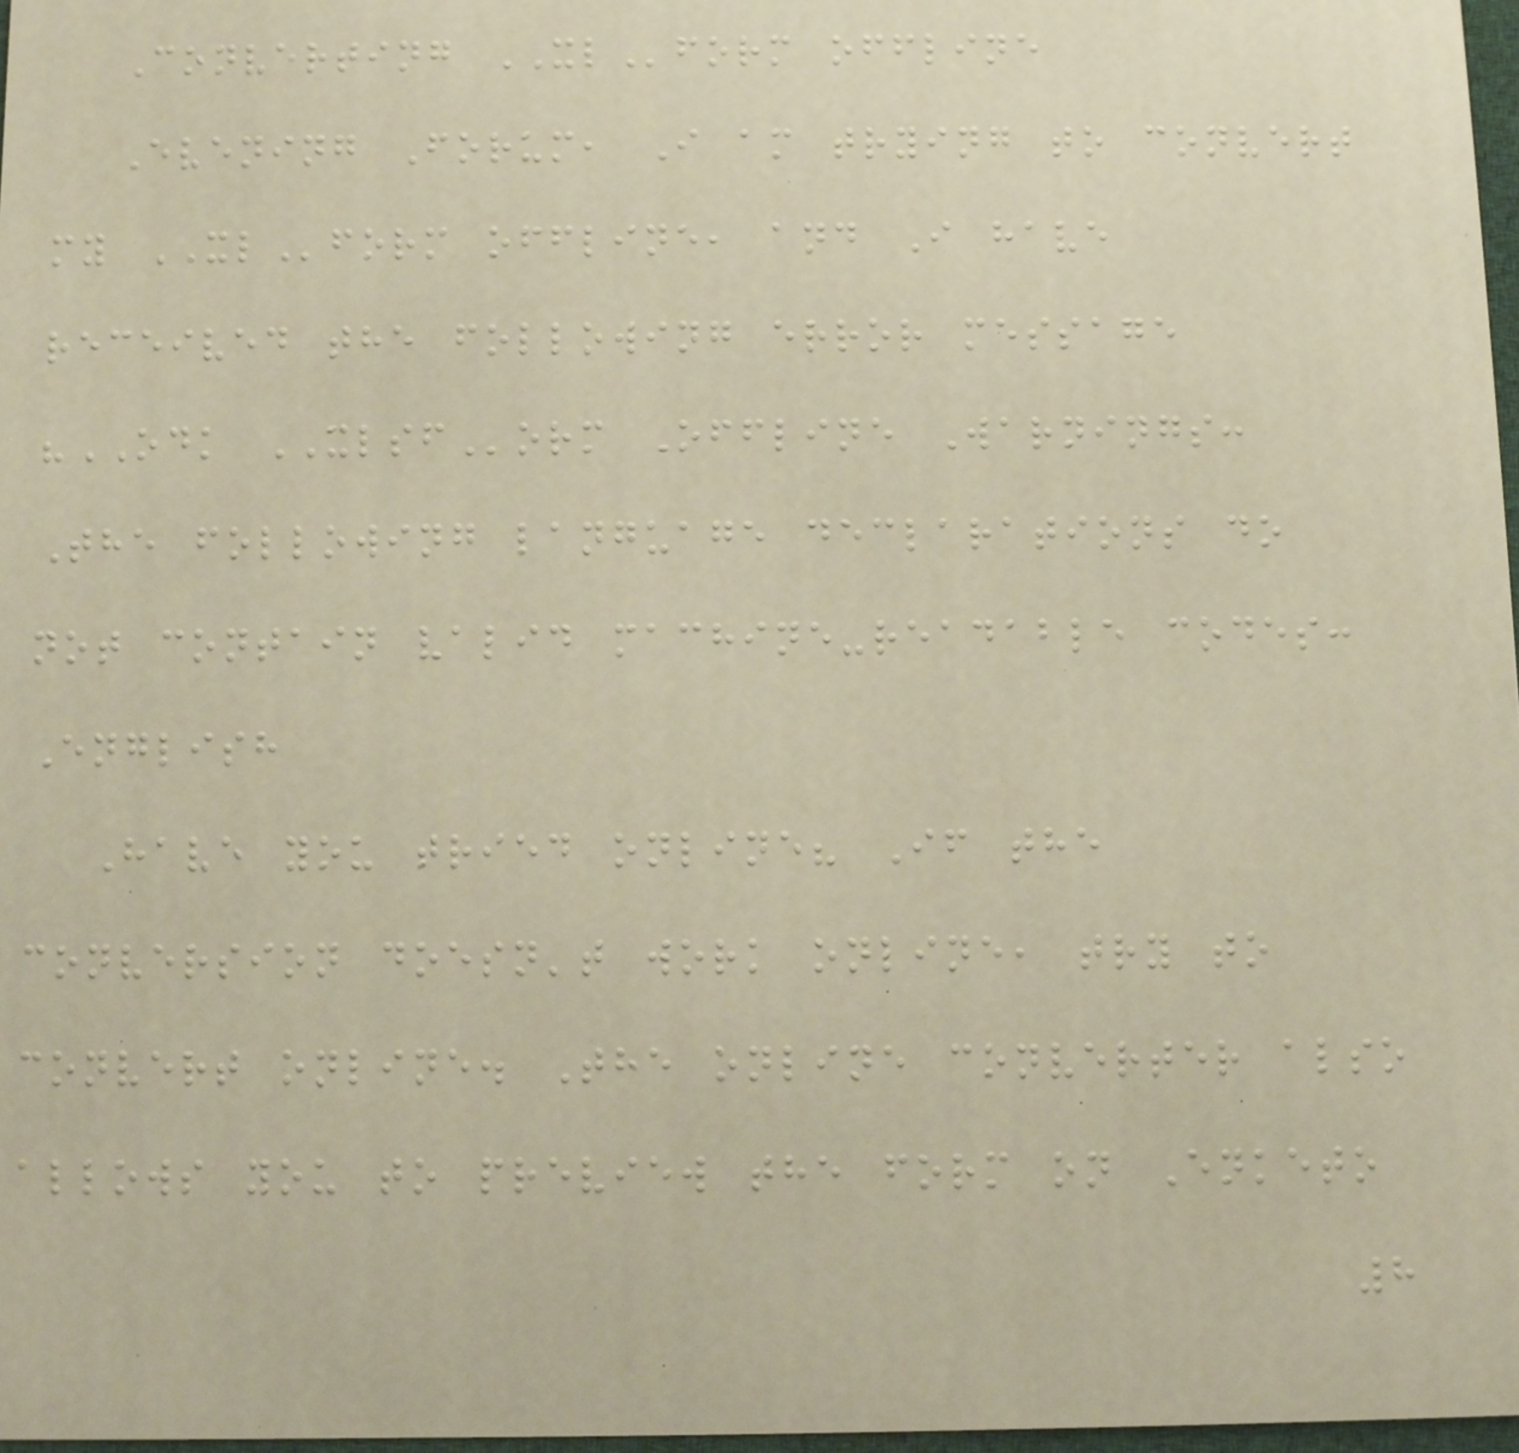Converting XLform offline
Evening Forum, I am trying to convert
my XLform offline, and I have
received the following error message
"ODK XLSForm Offline Warnings:
The following language declarations do
not contain valid machine-readable codes:
English
Have you tried online? If the
conversion doesn't work online, try to
convert online. The online converter also
allows you to preview the form on Enketo
8
